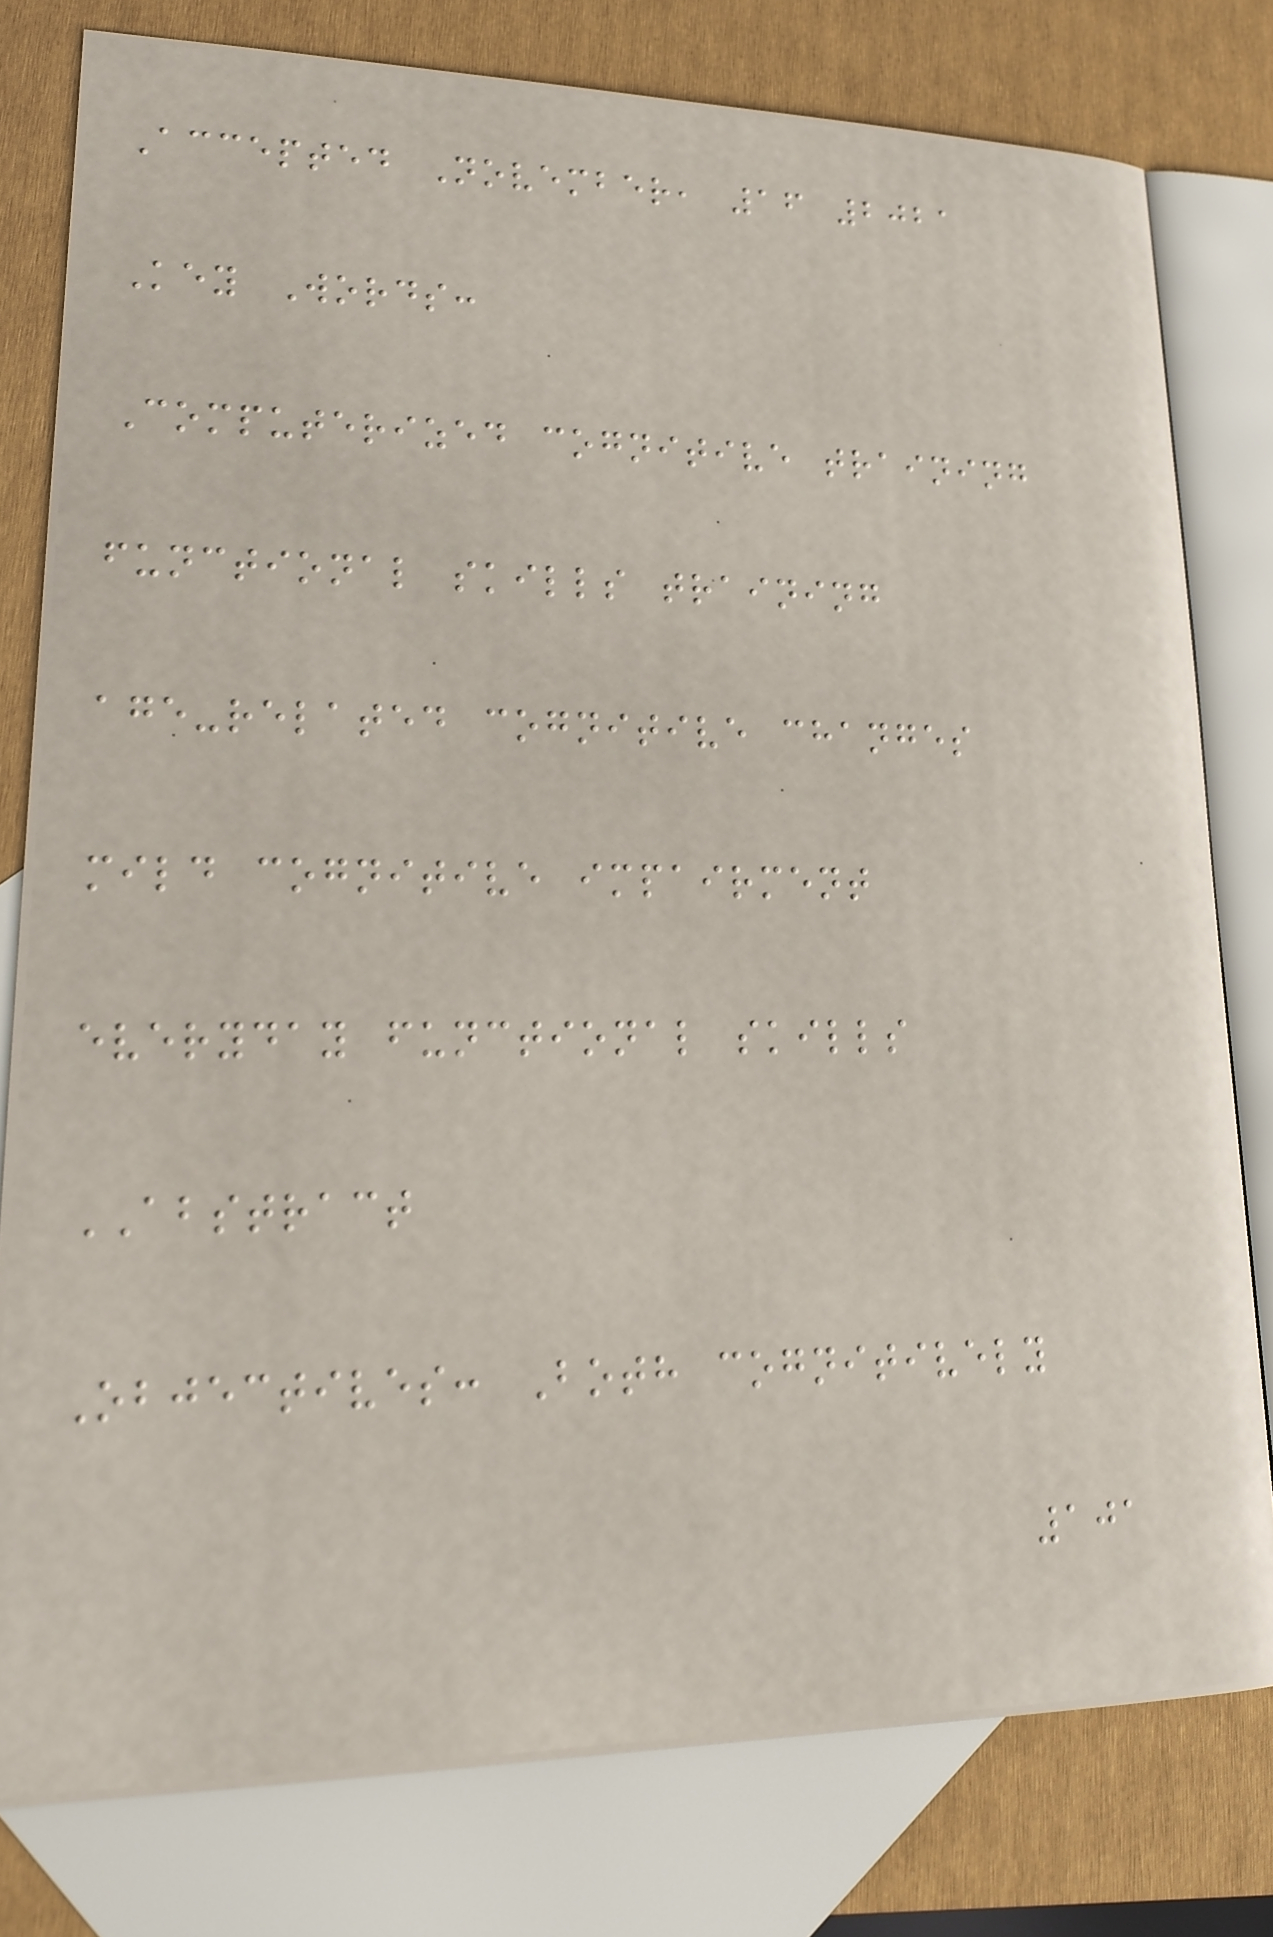Accepted November, 16 2021
Key Words:
Computerized cognitive training
functional skills training
age-related cognitive changes
mild cognitive impairment
everyday functional skills
ABSTRACT
Objectives: Both cognitively
101
